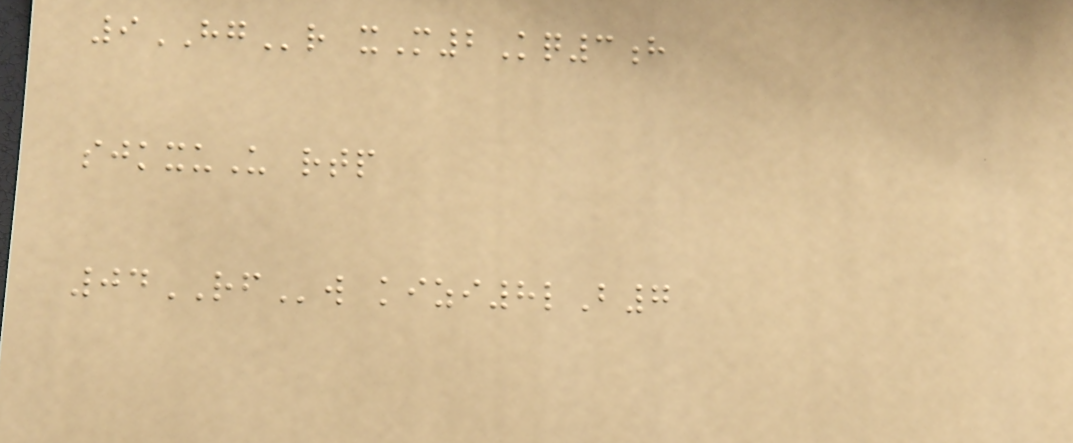9HGr xM2Kq3h
sjkxuU rtp
04RFw kizi8lB7
